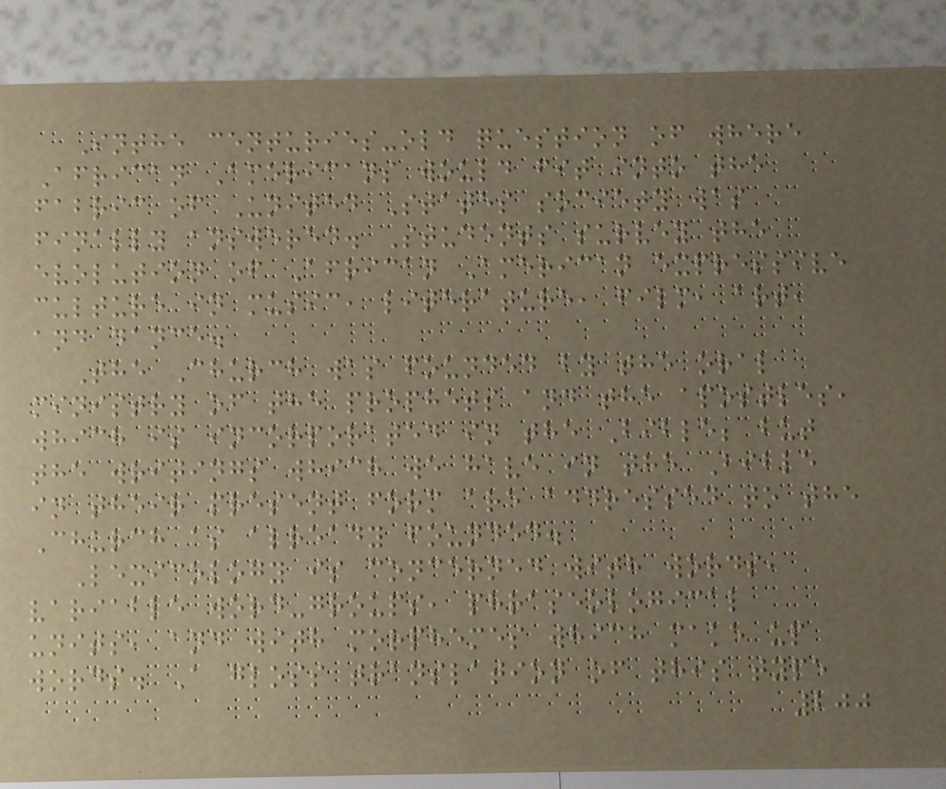Inthe centuries-old question of where
African Americans would fit into the
fabric of United States society was
finally answered. Students survey the
evolution of African American expressive
culture in music, literature, film, art,
and dance.
The Church was founded by the oral
ministry of the prophets and the apostles,
which is incorporated in the Bible; but
the writings which we have in the Bible
in their present form are addressed to the
Church as already founded.
Lexicology is concerned with words,
variable word-groups, phraseological
units, and with morphemes which make up
words. A gloss translation of this type
200
